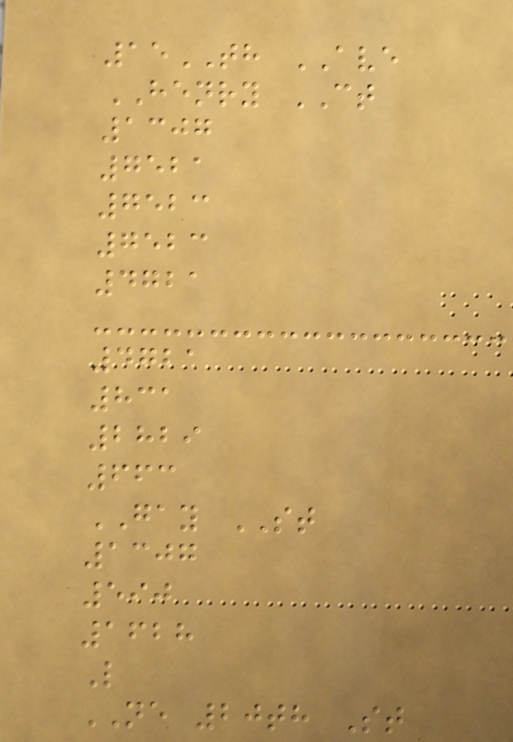15TH AVE
HENRY CT
1307
7521
7523
7523
4721
4721
831
2829
663
GAY ST
1307
590
1628
L
NE 20th St
